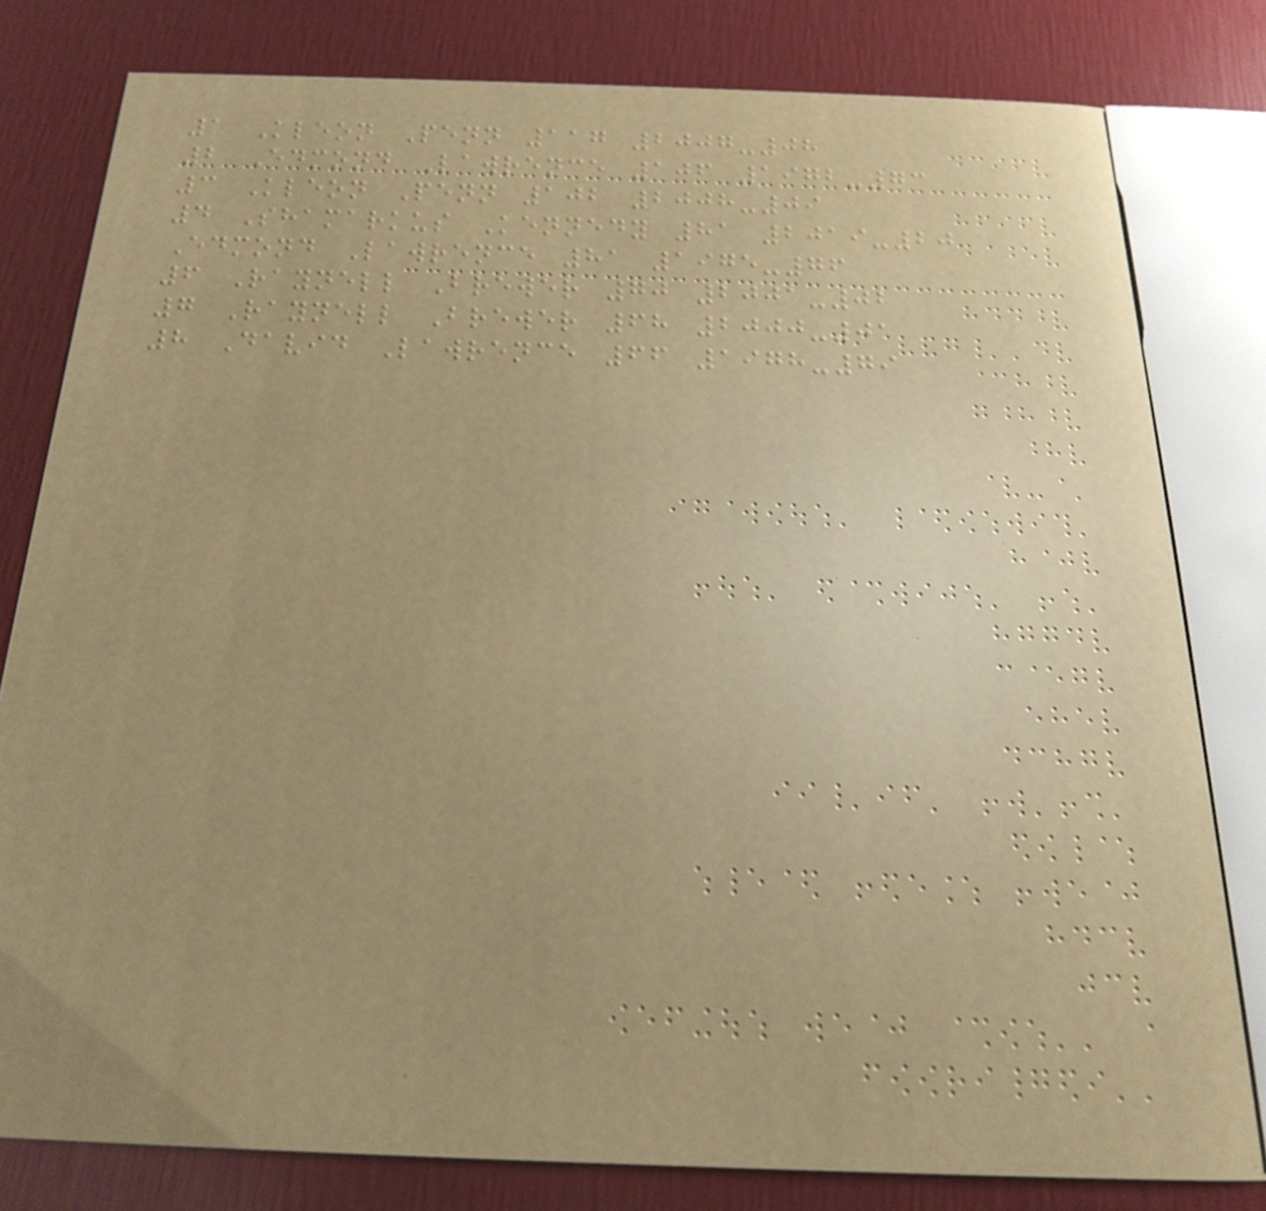1 Kleon Penn 117 2007-08
2 Edmond Lawrence 106 1972-73
3 Kleon Penn 102 2008-09
4 Shamarkus Kennedy 81 2019-20
Edmond Lawrence 81 1975-76
6 Raynell Brewer 70 2001-02
7 Raynell Brewer 68 2000-01
8 David Lawrence 66 1978-79
